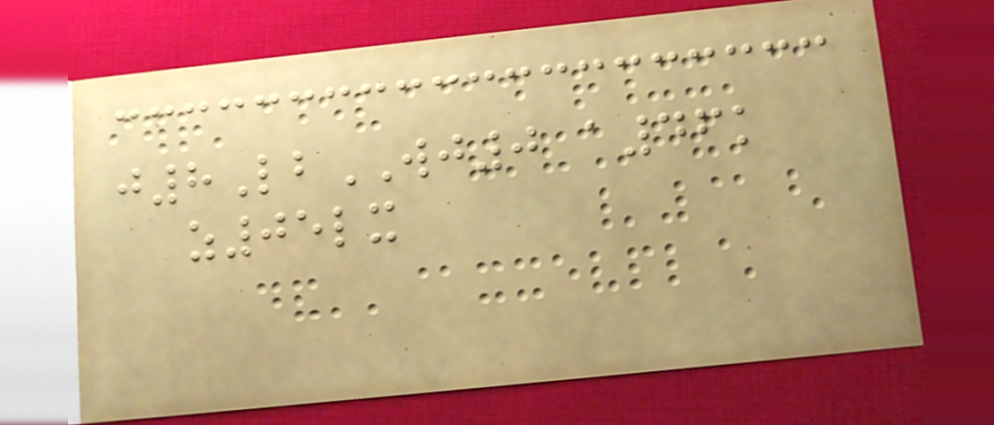j8LbWJ0 a46k
z05lx
